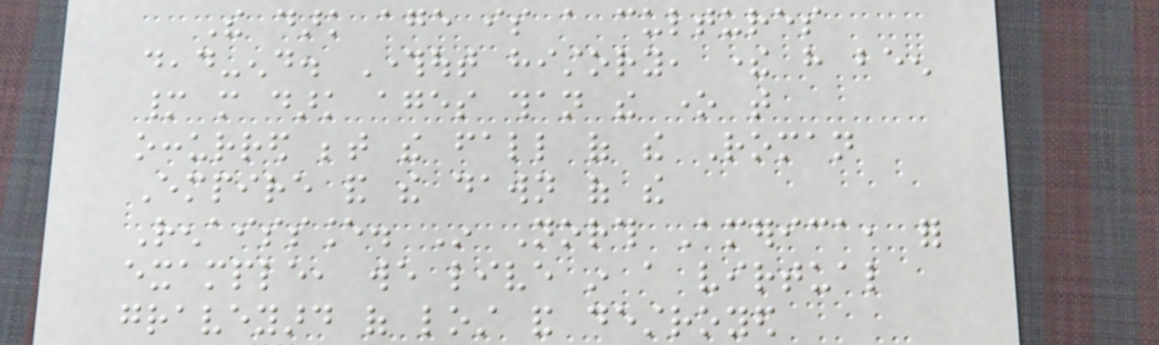The dark age is a cultures
dead-end. Throughout history, there have been
many more dark ages than the one that
occurred between the fall of the Roman
Empire and the dawn of the
Renaissance. In North America, for
example, we live in a virtual
graveyard of lost and destroyed
